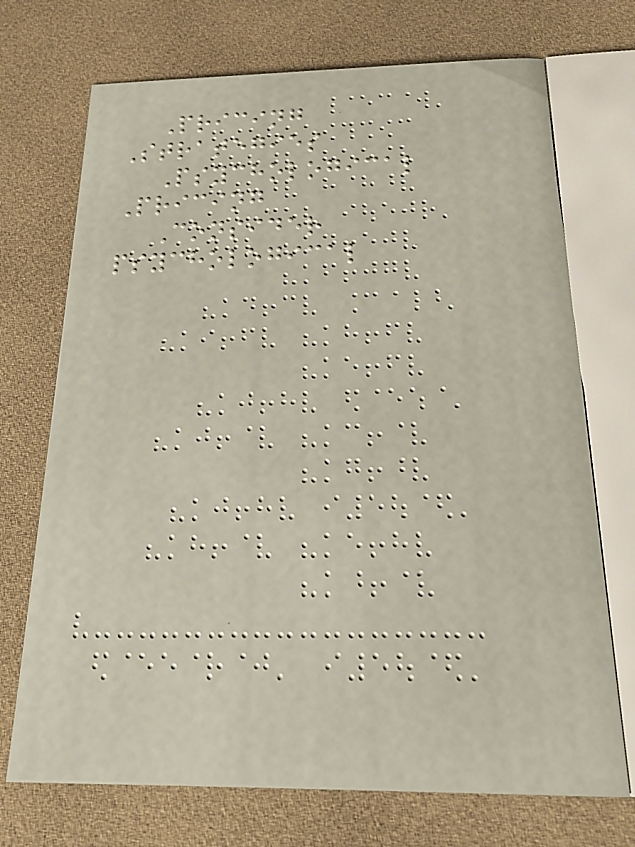Pricing
Strategies
Psychological
Pricing
Consider
psychological
